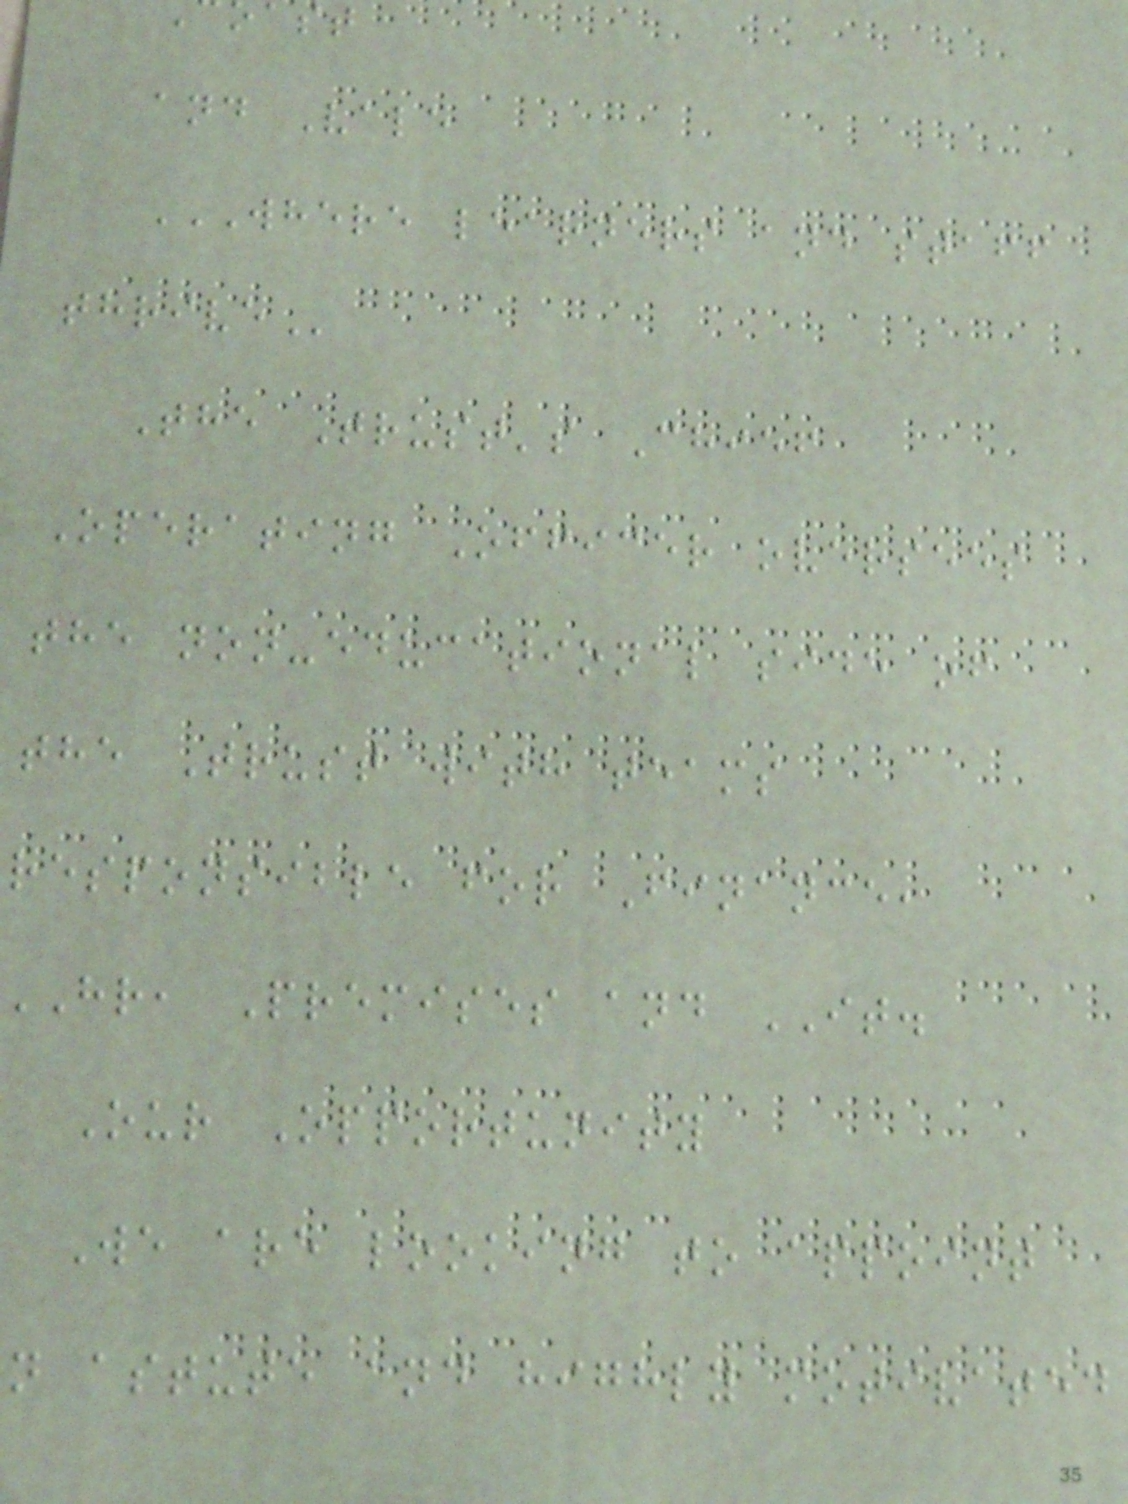and Vale
WHERE LEARNERS AND STAFF
The Trust's Chief
Operating Officer oversees
the non-educational side of
the Trust with teams
responsible for Finance,
hr, Premises and IT.
Our Opportunity
We are looking to appoint
n astute and highly motivated
